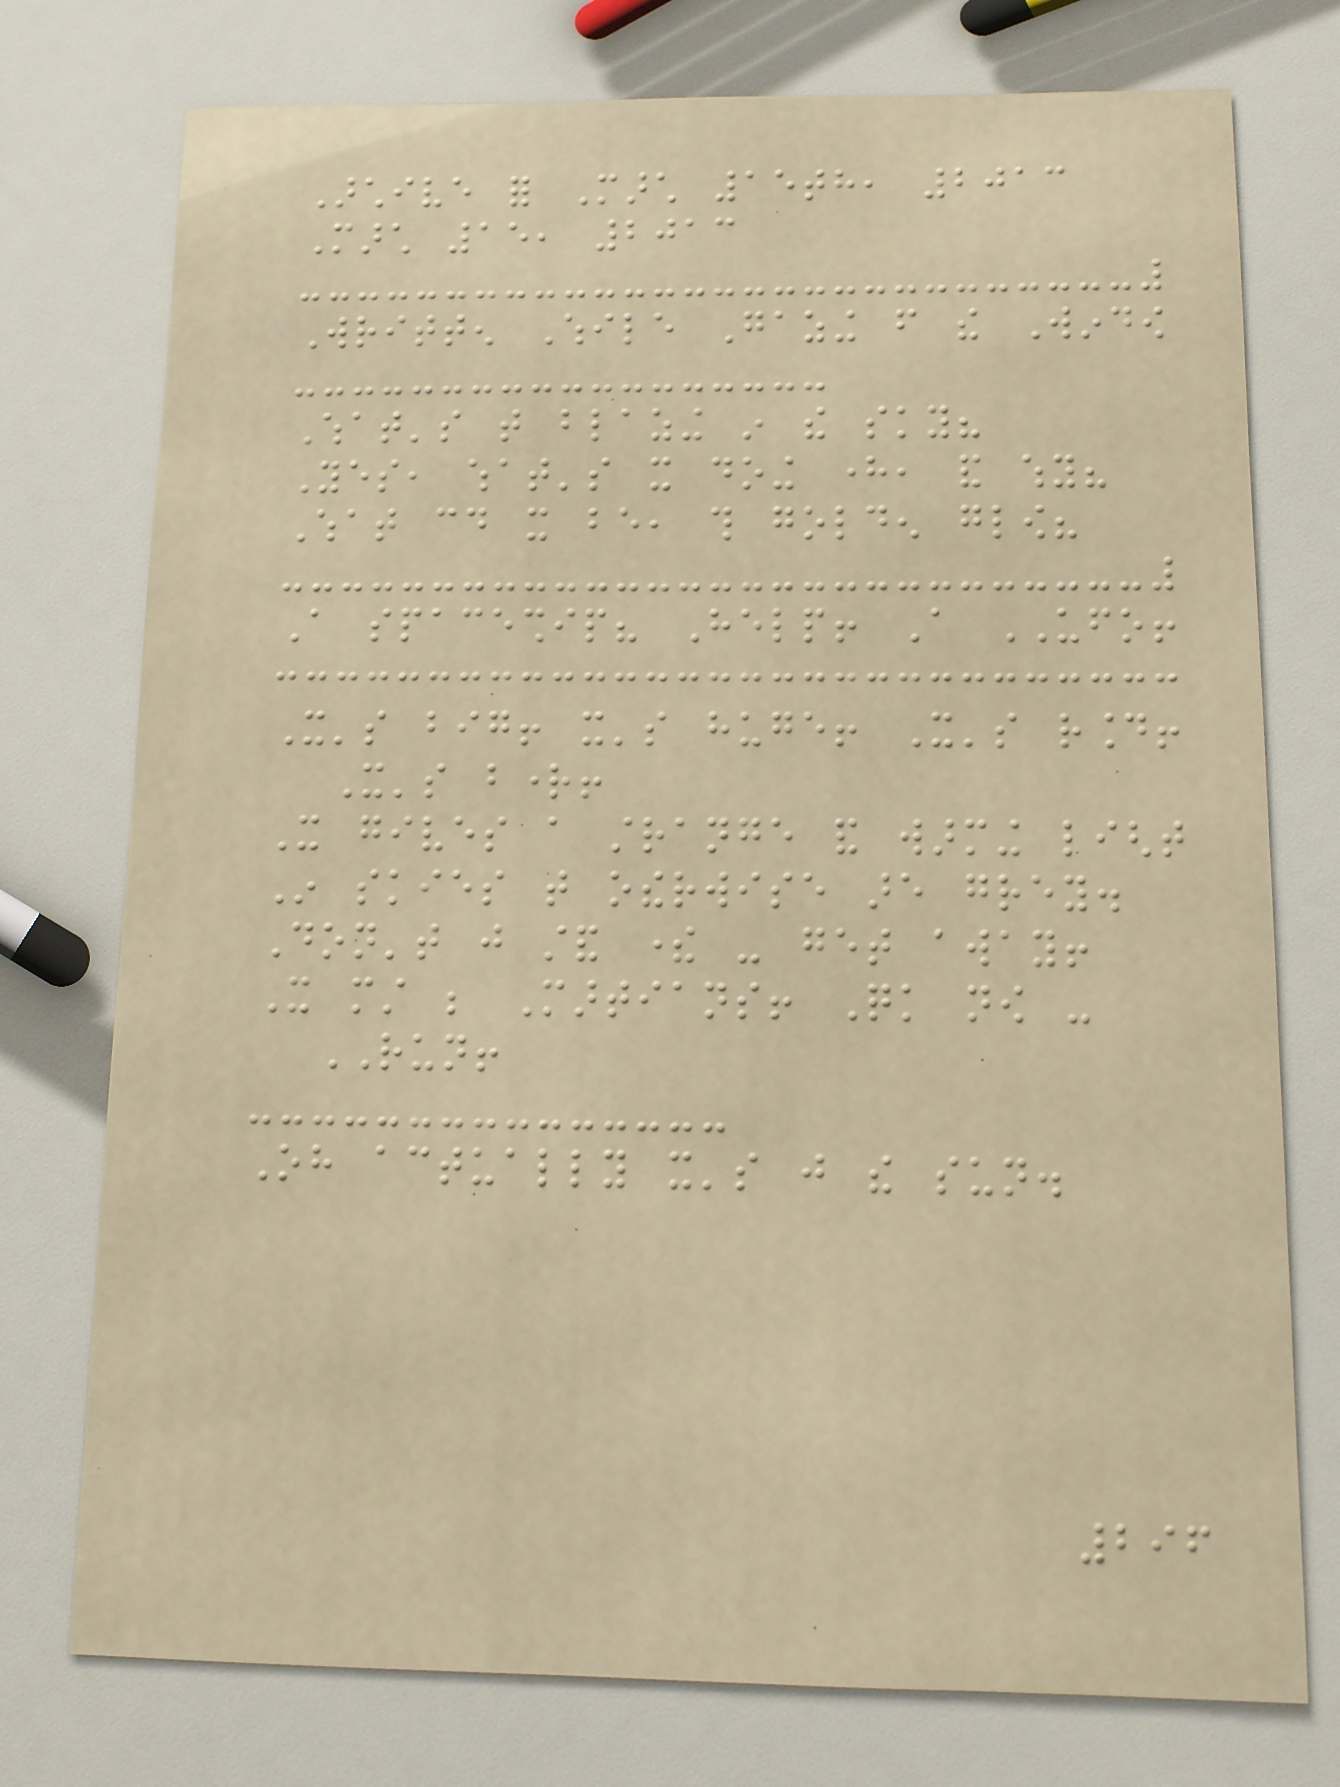Archive for March 15th, 2013
March 15, 2013
Written While Gazing from the Window
What's that blazing in the sky?
Yes, what's it doing here, and why?
What could it be, this golden glow?
A spaceship? Help! A UFO!
It's big! it's huge! It's round!
It's bright!
It gives a strange and warming light
In skies that otherwise are grey.
Don't just stand there - get away!
It must be Martians! Quick now -
RUN!
Oh actually it's just the sun.
296
